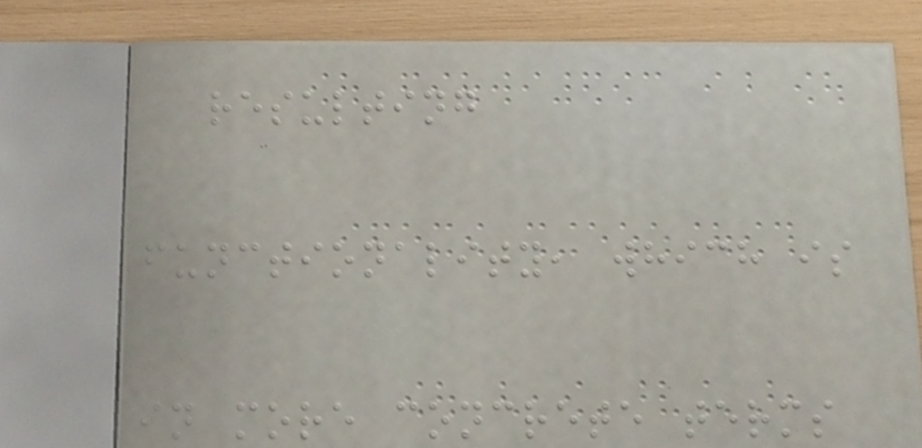resulting
functionality, which is
in more concrete terms
